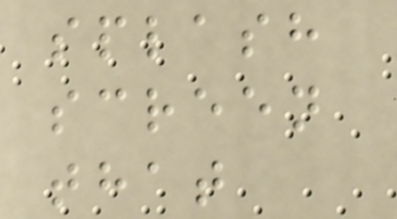splash
screen
that
